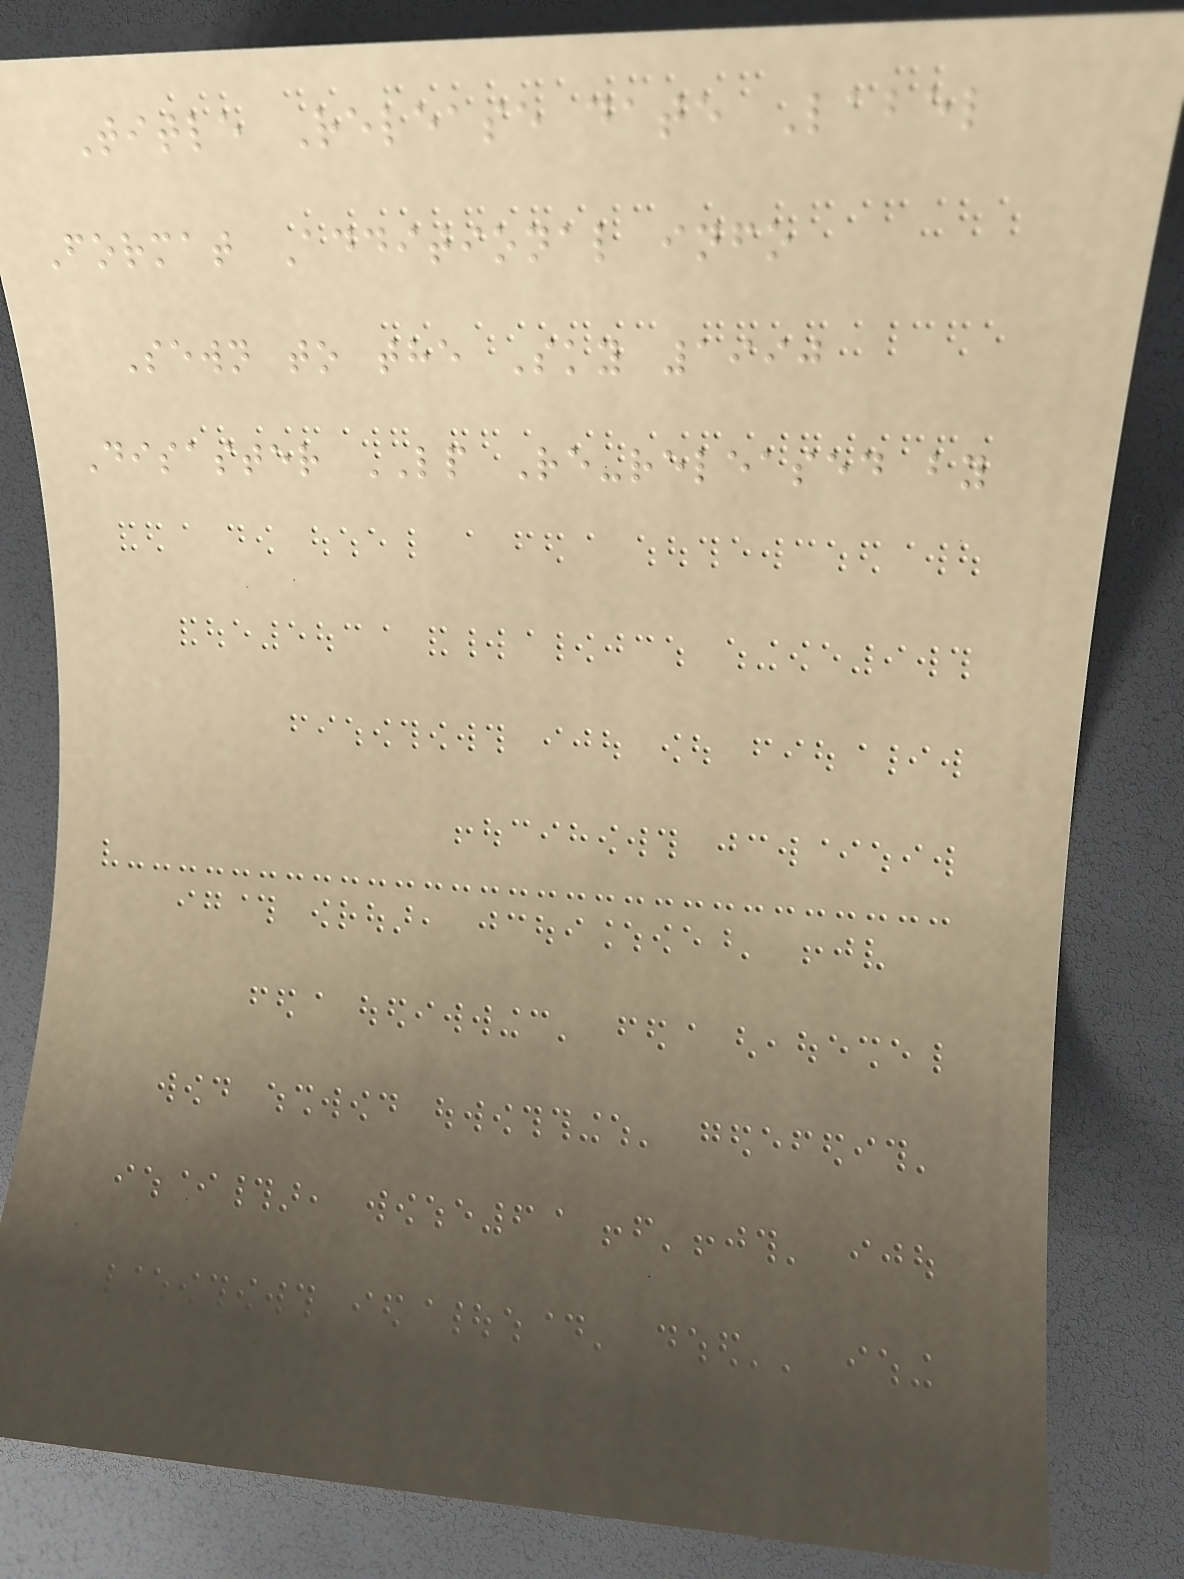Title Release date Label
Format Additional info
Sewn to the Sky 1990
Disaster LP Re-released by
